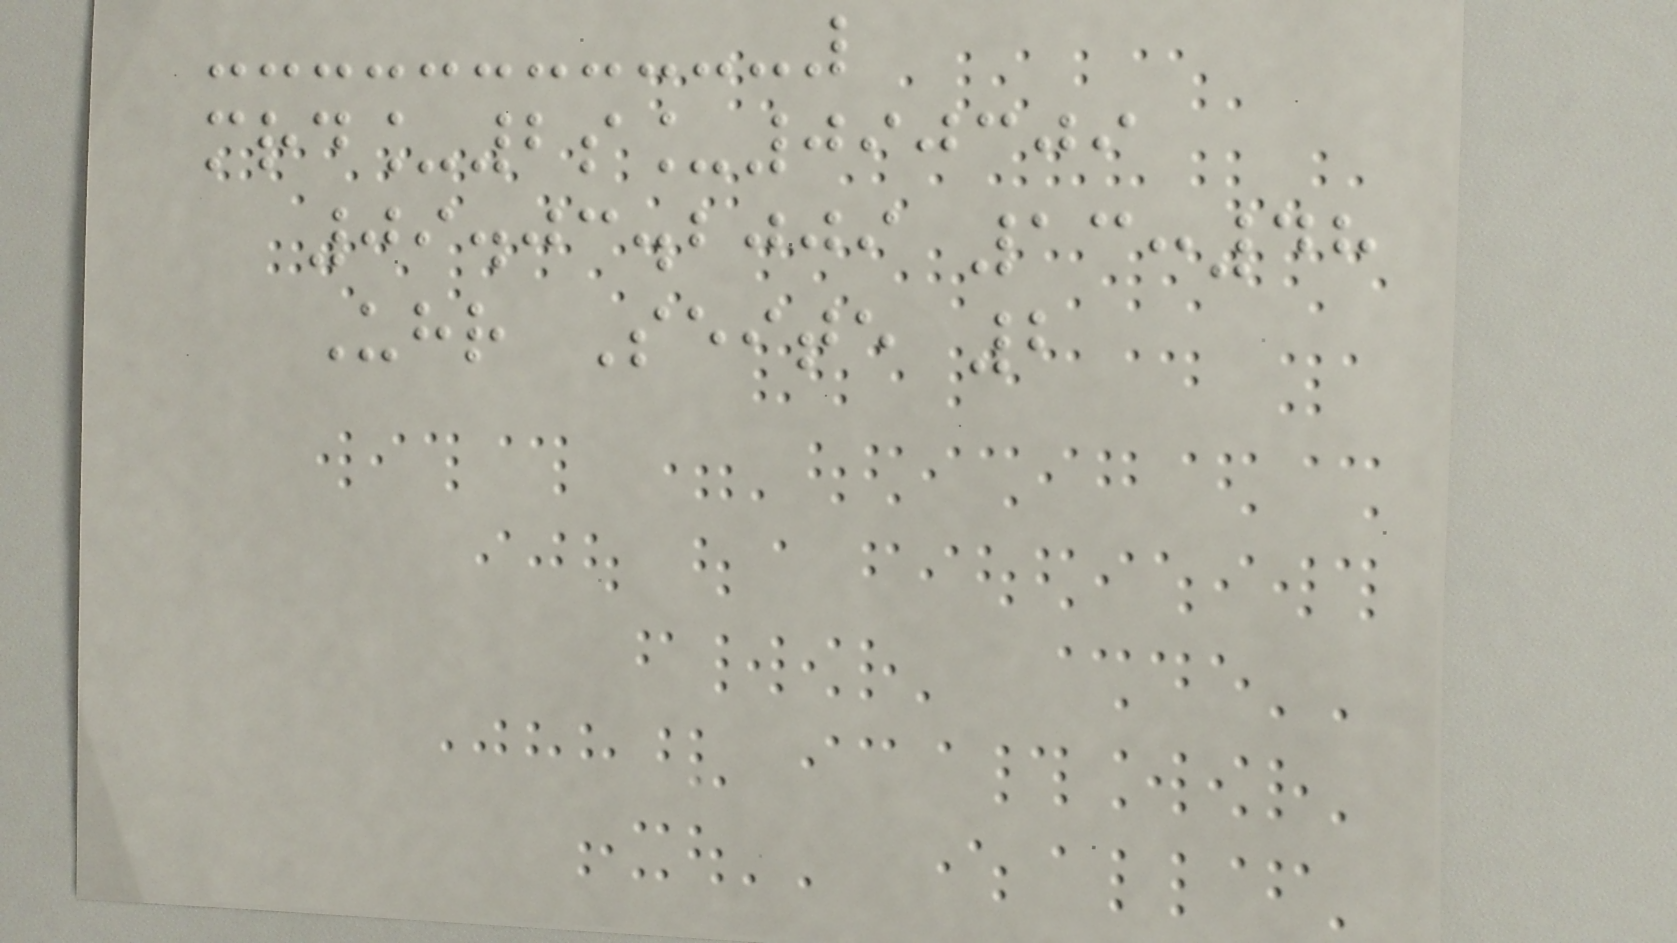mrd_2s_090309
09.03.2009 13:48
Uhr Seite 2
